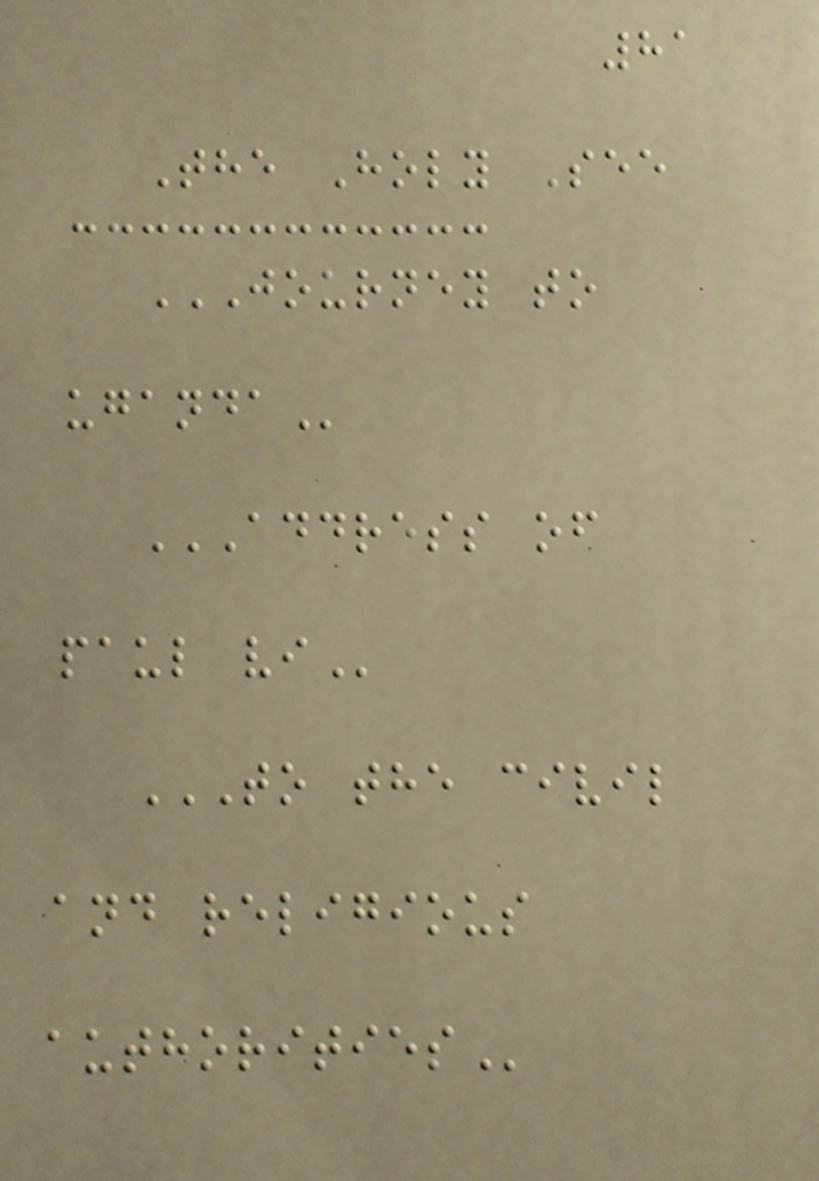81
The Holy See
JOURNEY TO
UGANDA
ADDRESS OF
PAUL VI
TO THE CIVIL
AND RELIGIOUS
AUTHORITIES
